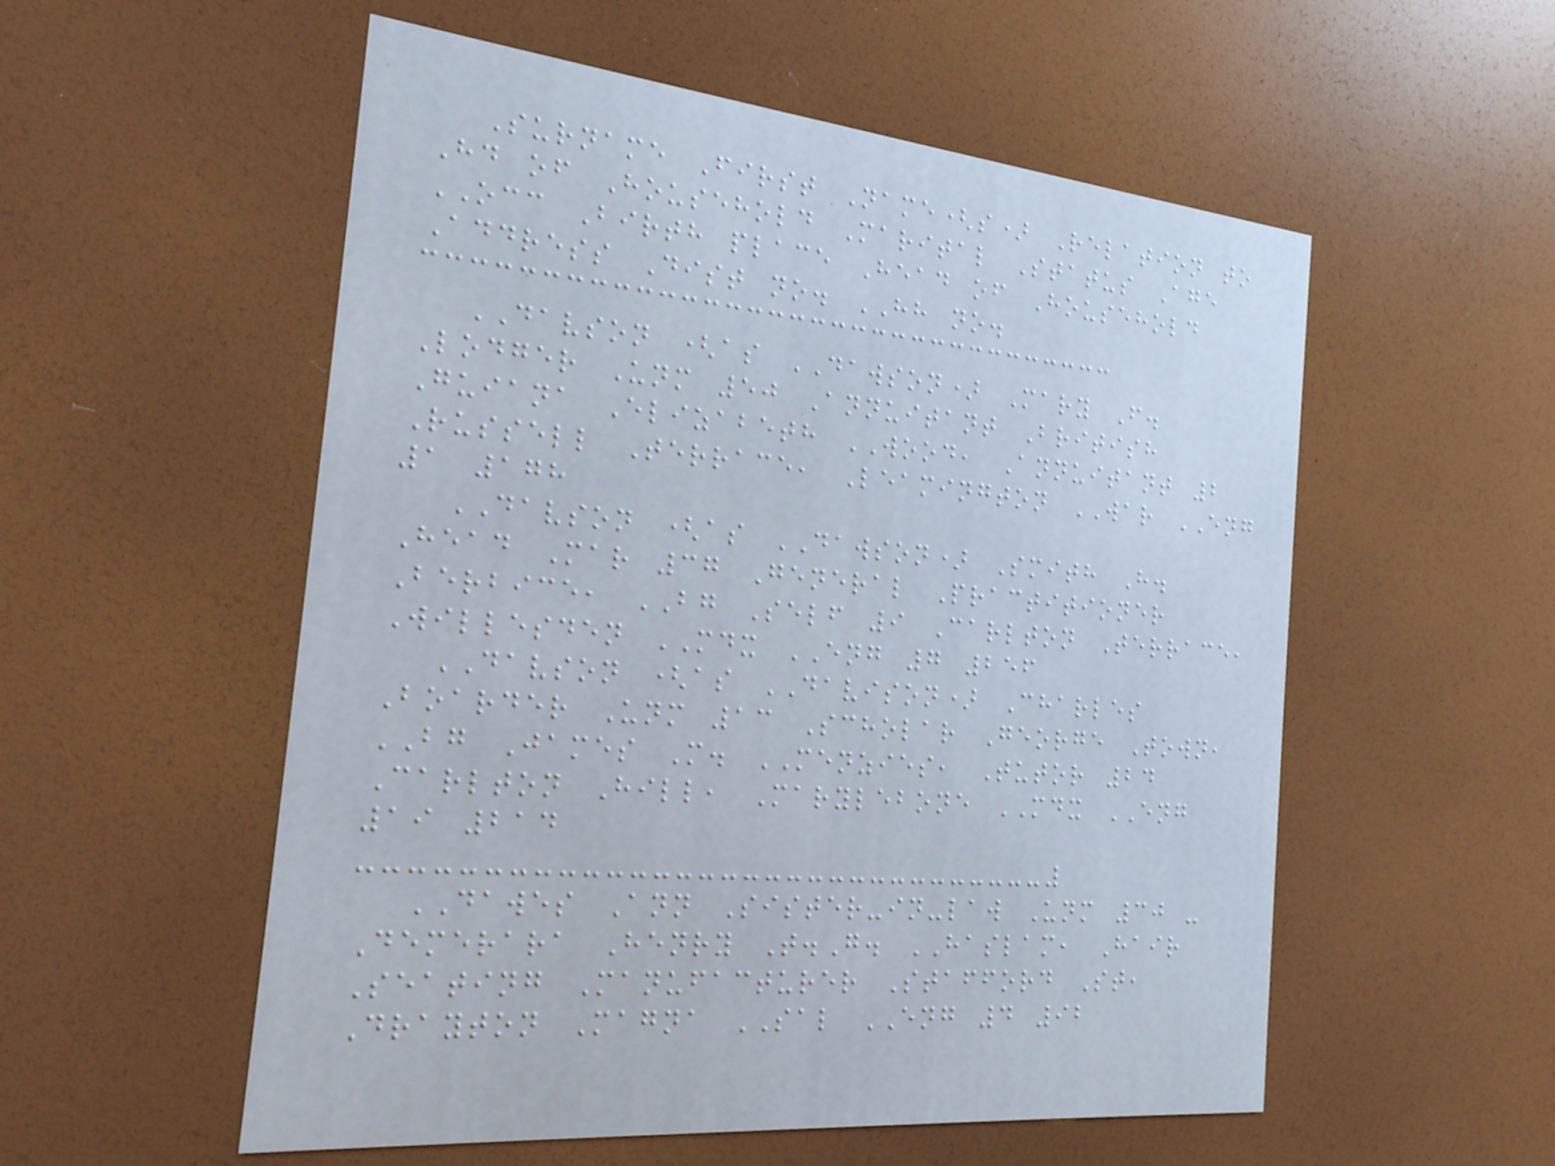Surname First Name(s) Relation to
Hd of Household Marital Status Age
OCC Birth place Head of Household
Address Dist no. HH no.
DAVSON (as DAWSON) Mary F.
Lodger Unm 50 Annuitant British
Guiana Elizabeth WOOD, Annuitant 2
Russell Terrace, Leamington WAR ENG
1 178
DAVSON (as DAWSON) Smith H.
Head Mar 37 General Practitioner
Berbice, BG Self 9 Carlton Terrace,
Willesden MDX ENG 7 256
DAVSON (as DAVISON) Charles
Boarder Unm 13 Scholar George Town,
BG James M. MENZIES, Tutor 24
Carlton Hill, Marylebone MDX ENG
19 214
DAWES Ann Sister-in-law Unm 30 -
Demerara Henry T.G. HASLAM, Hair
Seating Manufacturer Stafford St,
Drayton Magna SAL ENG 4 92
